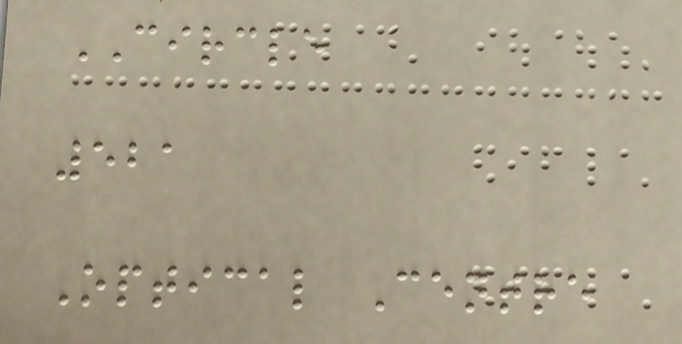CIRCLE
521
Optical Centre
